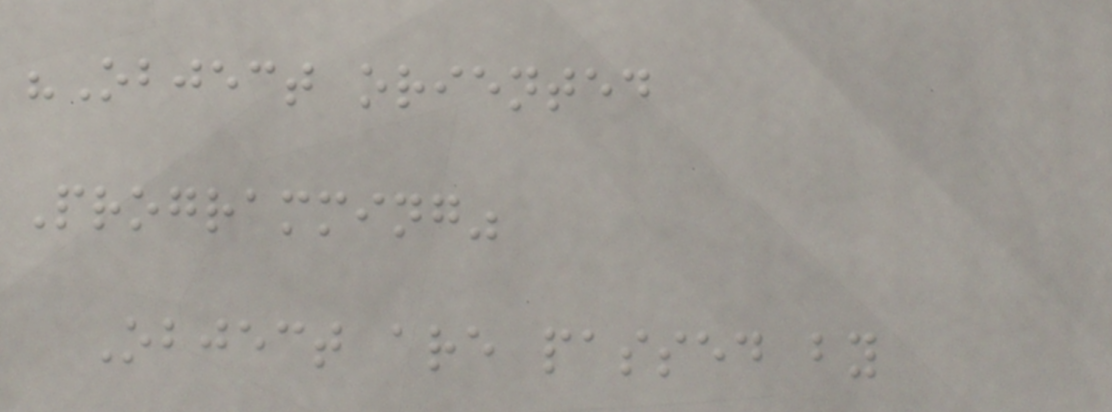"Object oriented
Programming"
Object are passed by
